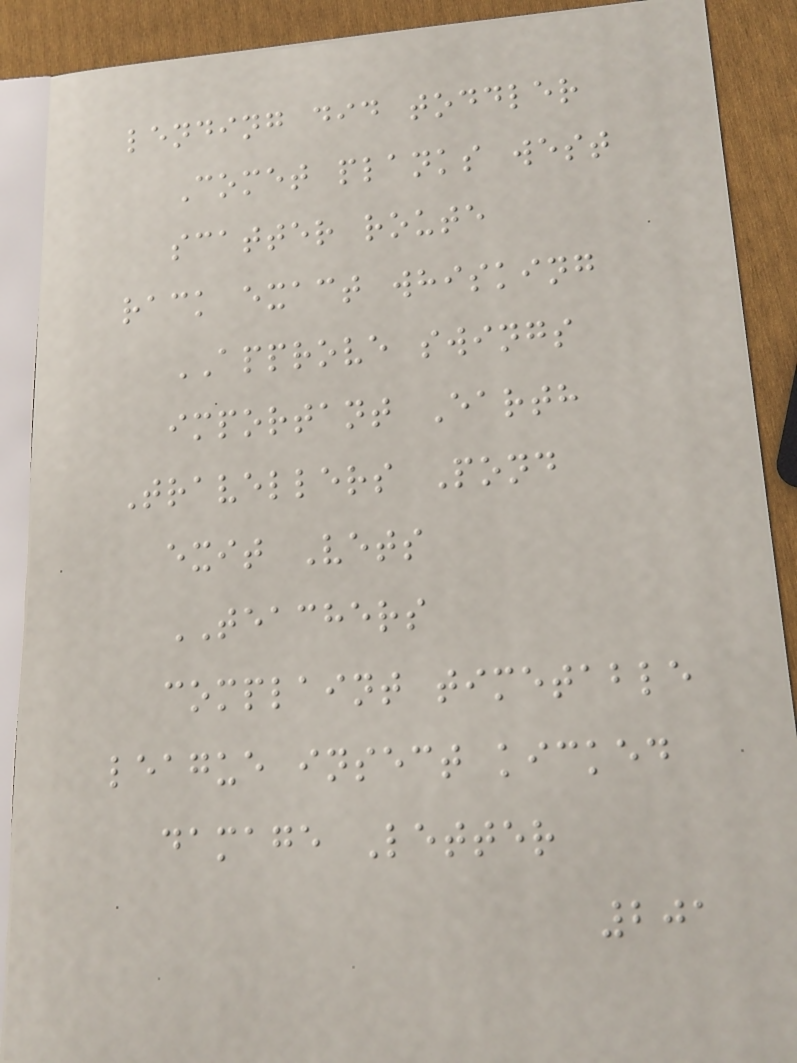lending did toddler
Comet planks west
scatter route
rack exact whisking
APPROVE swings
important Earth
Travellers Pond
exit Vets
TEACHERS
complaint timetable
league insect kicked
damage Letter
201
